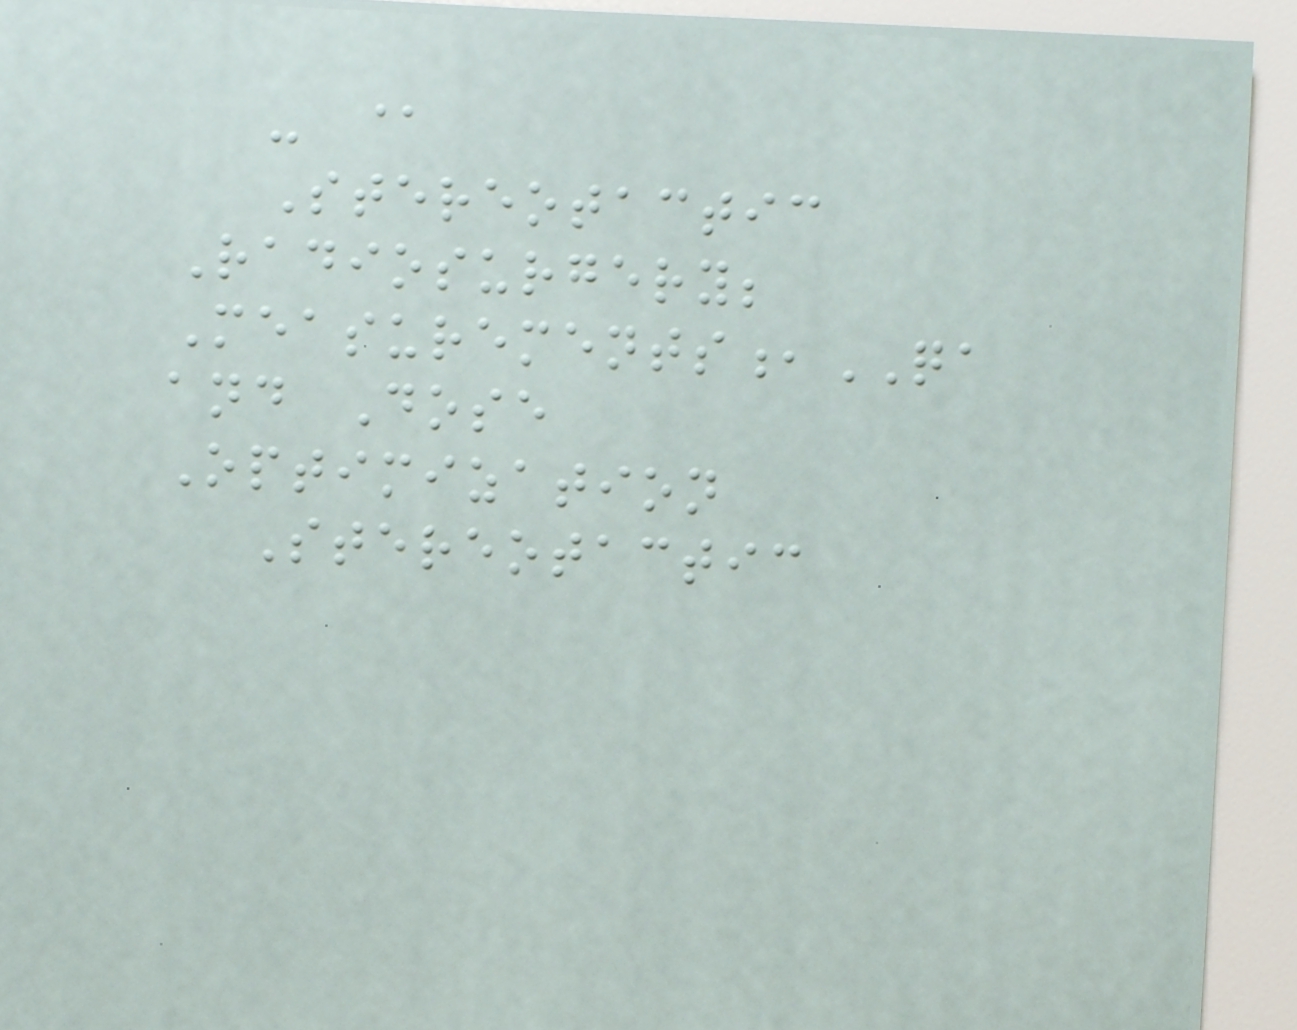- @
Stereotactic
Radiosurgery;
Measurements,QA
and Dose
Optimization
Stereotactic
